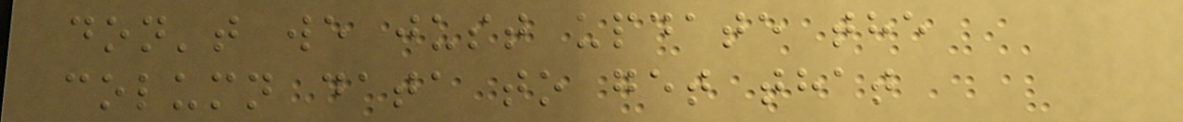don't we just update the
column data to get that
